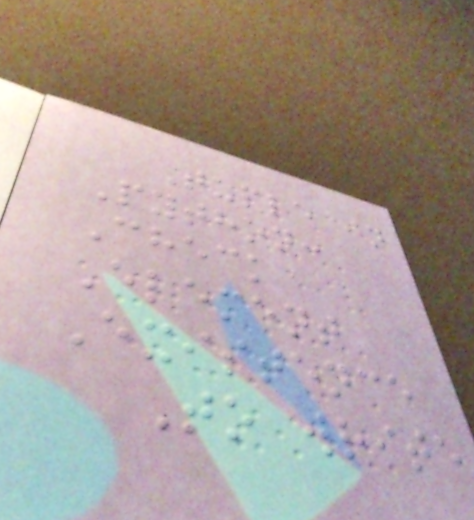Tuple in
Python:
Check
Element
Existence
To write
